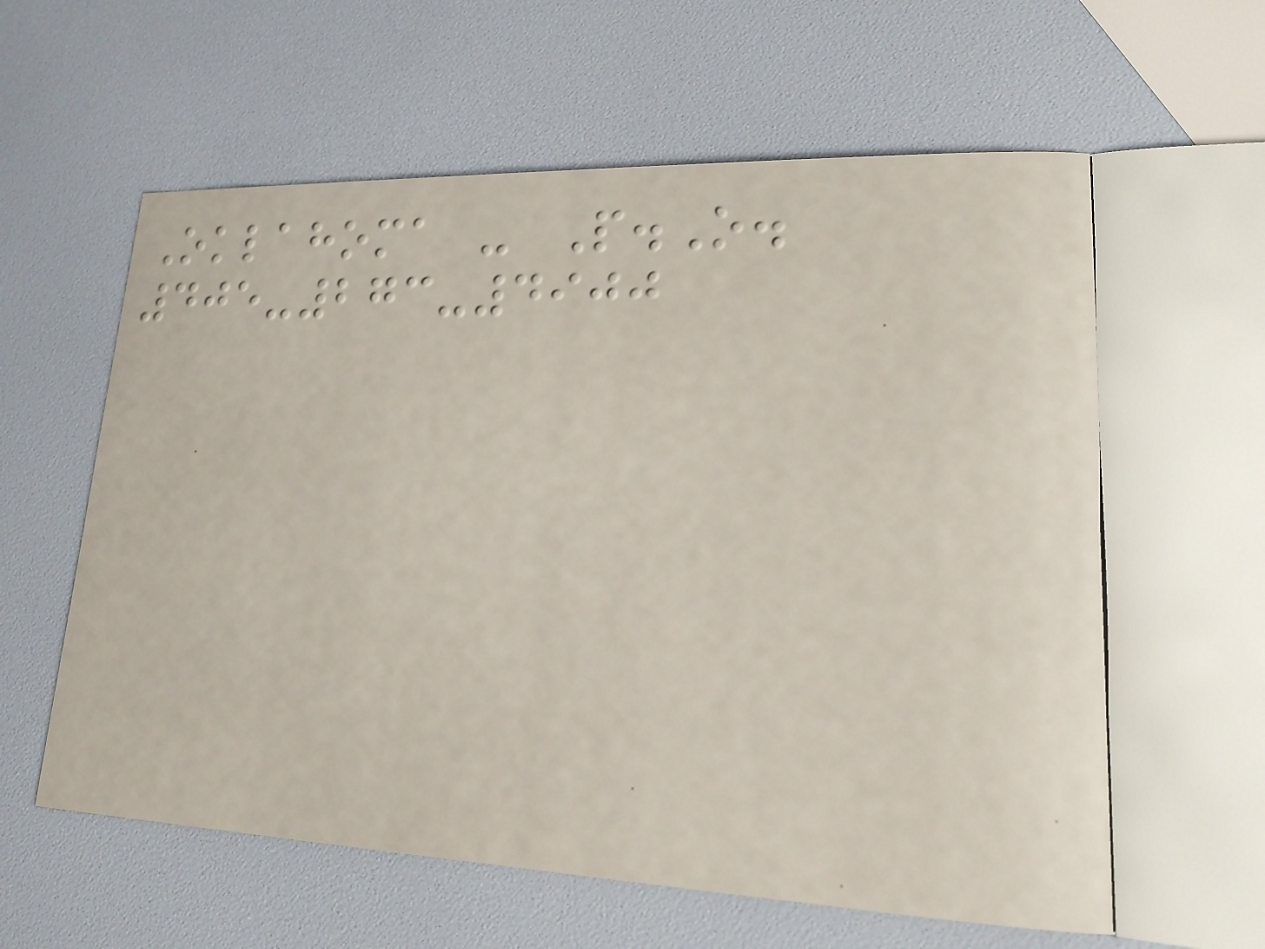Oklahoma - P.O.
405-273-4900
